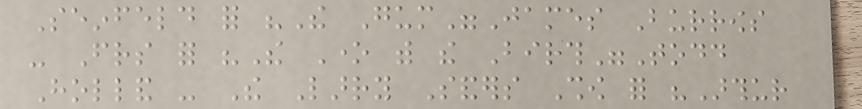Seinfeld for "The Gum"James Burrows
- Friends for "The One with the Birth"Todd
Holland - The Larry Sanders Show for "Arthur
